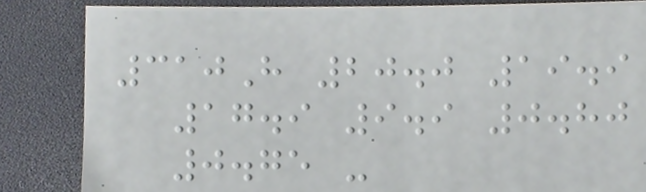310H 20.0 19.9
17.9 9.9 0.80
0.75 -
